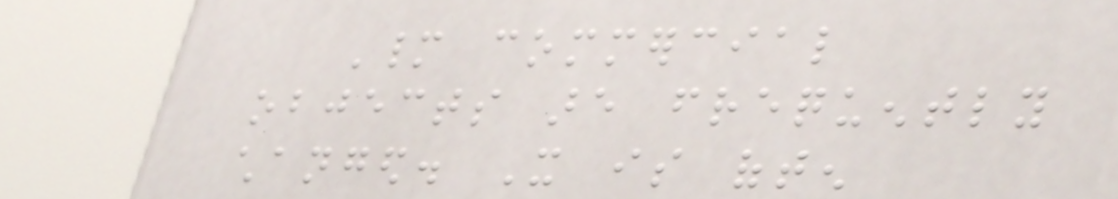Many commercial
objects are frequently
changed. It is often
